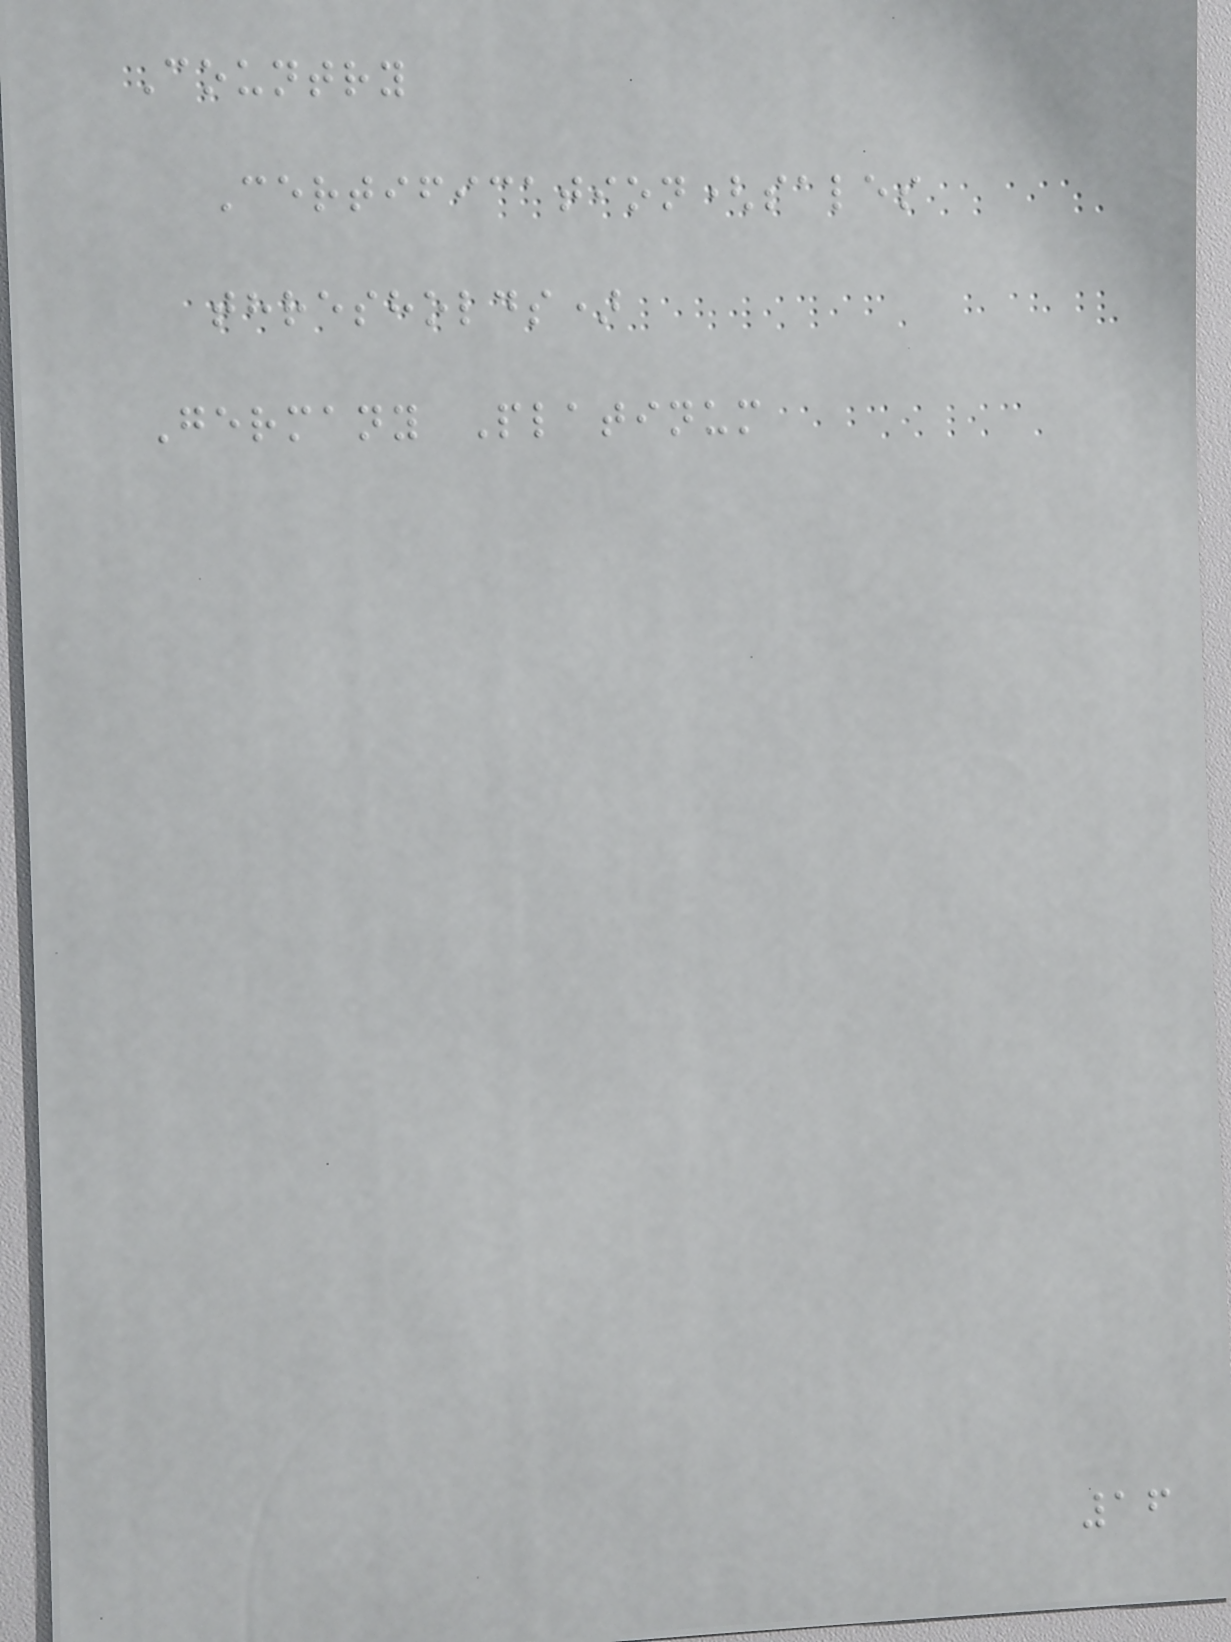Country
Certification(sales
thresholds)
Germany Platinum
16
